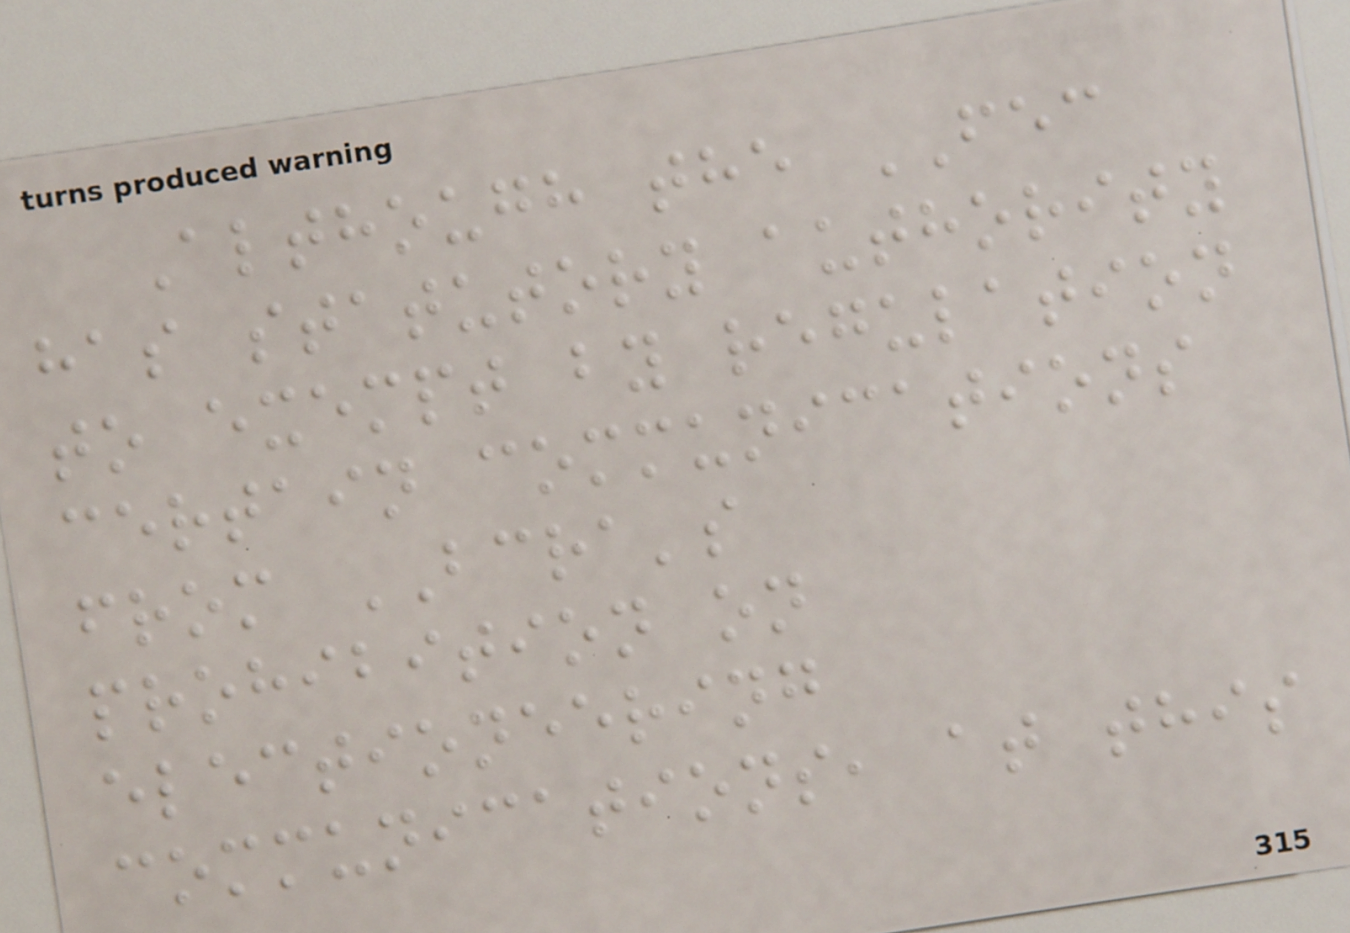Although the FEC
has statutory authority
to exempt by regulation
certain communications
from BCRA's
prohibition on
electioneering
communications, at this
